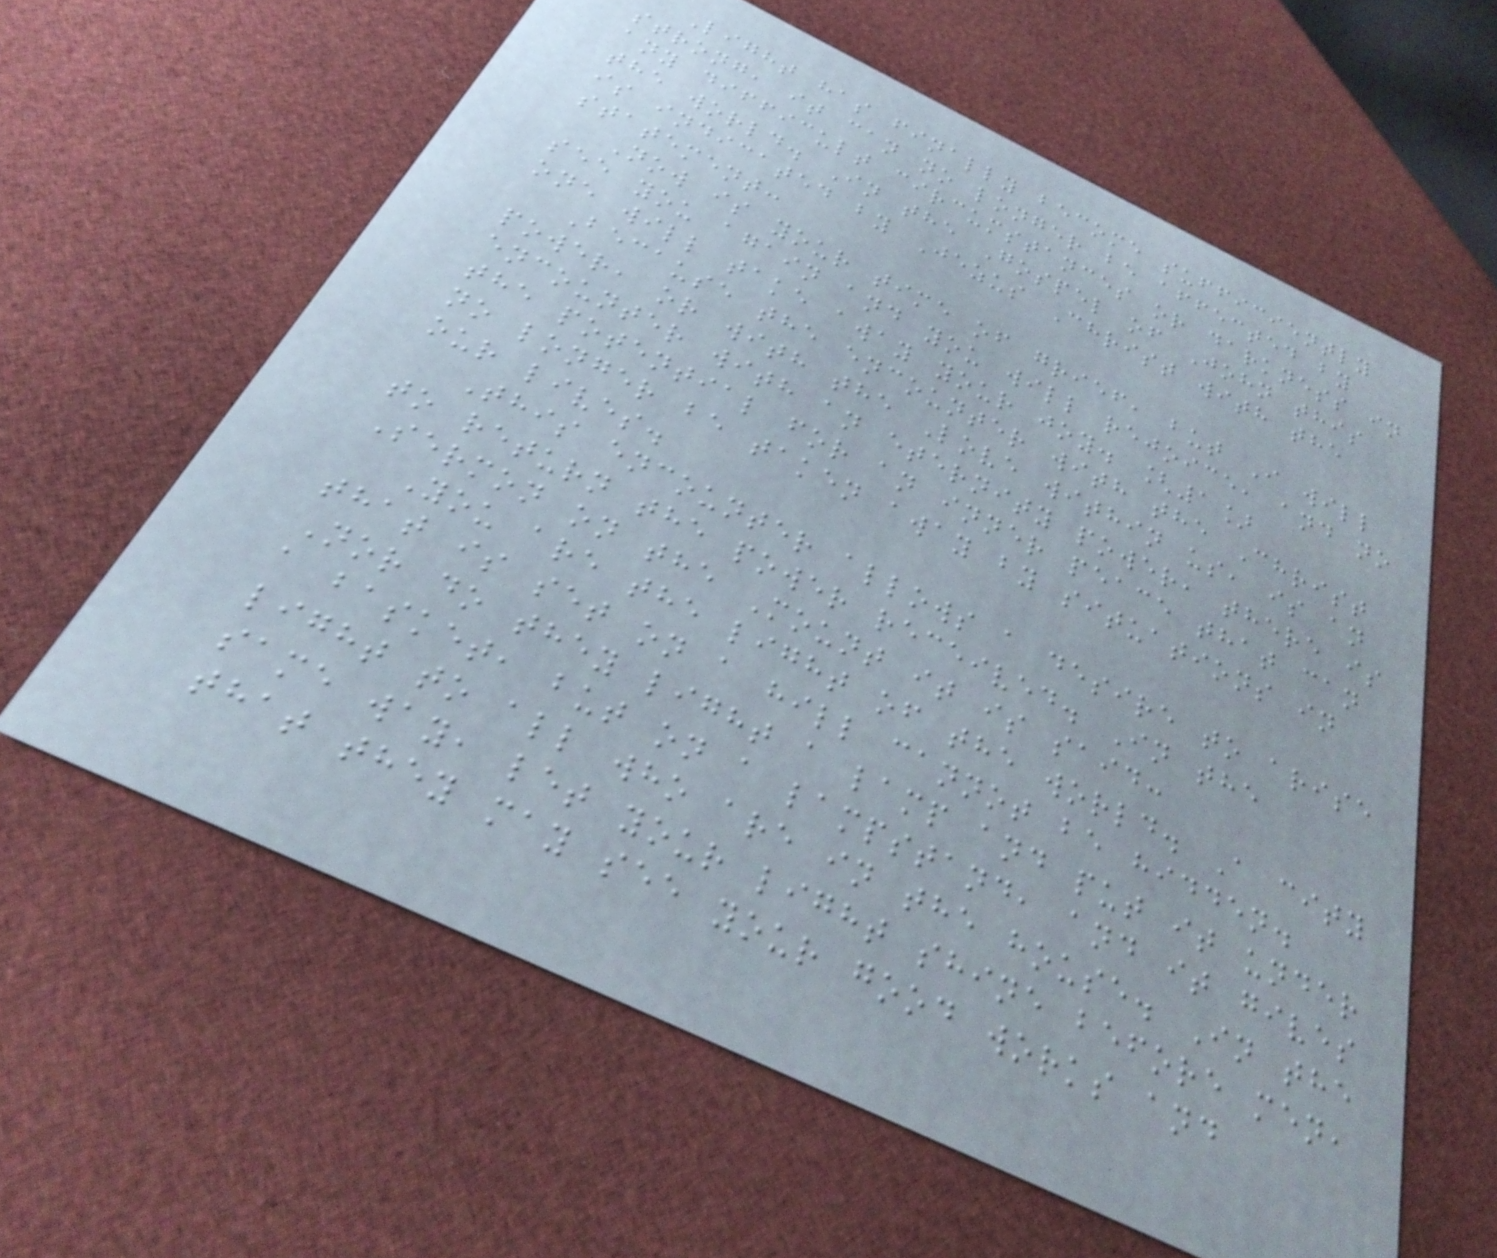Light has finally become sufficiently
strong, it can no longer be affected by
any difficult circumstances or darkness in
the world. In the Gospel of John this
is indicated by Jezus Christ with the
statement:
Now is your time of grief, but I will
see you again and you will rejoice, and no
one will take away your joy. [1]
Because the encounter with the Christ
power, or with the Love within us, is an
encounter with an eternity power, there is
the potential for an inner peace that can
no longer be taken away by situations in
our lives.
This encounter allows a desire to arise
to return the power received. In the
Sermon on the Mount it is said:
You are the light of the world. A city
that is set on a hill cannot be hidden.
Nor do they light a lamp and put it under
a basket, but on a lampstand, and it gives
light to all who are in the house. In the
same way, let your light shine before men,
that they may see your good works and
